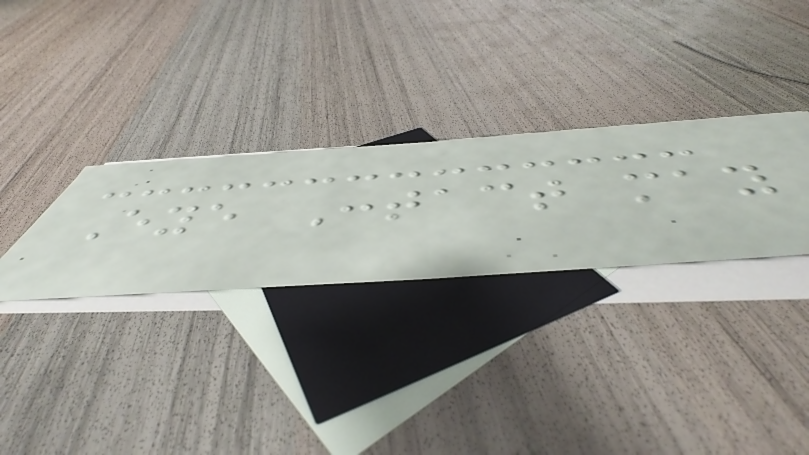Eye Contact may
